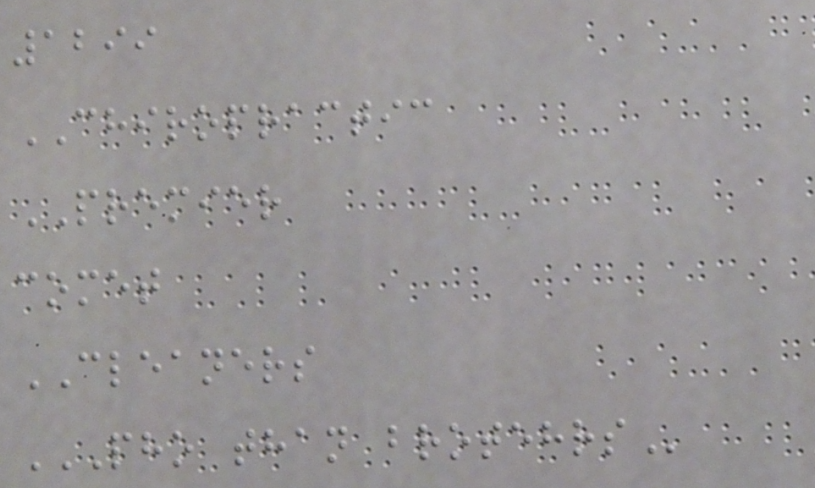1299
CHIROPRACTIC
PREMIER
comet
CLEANERS
PHO THAN BROTEHRS
